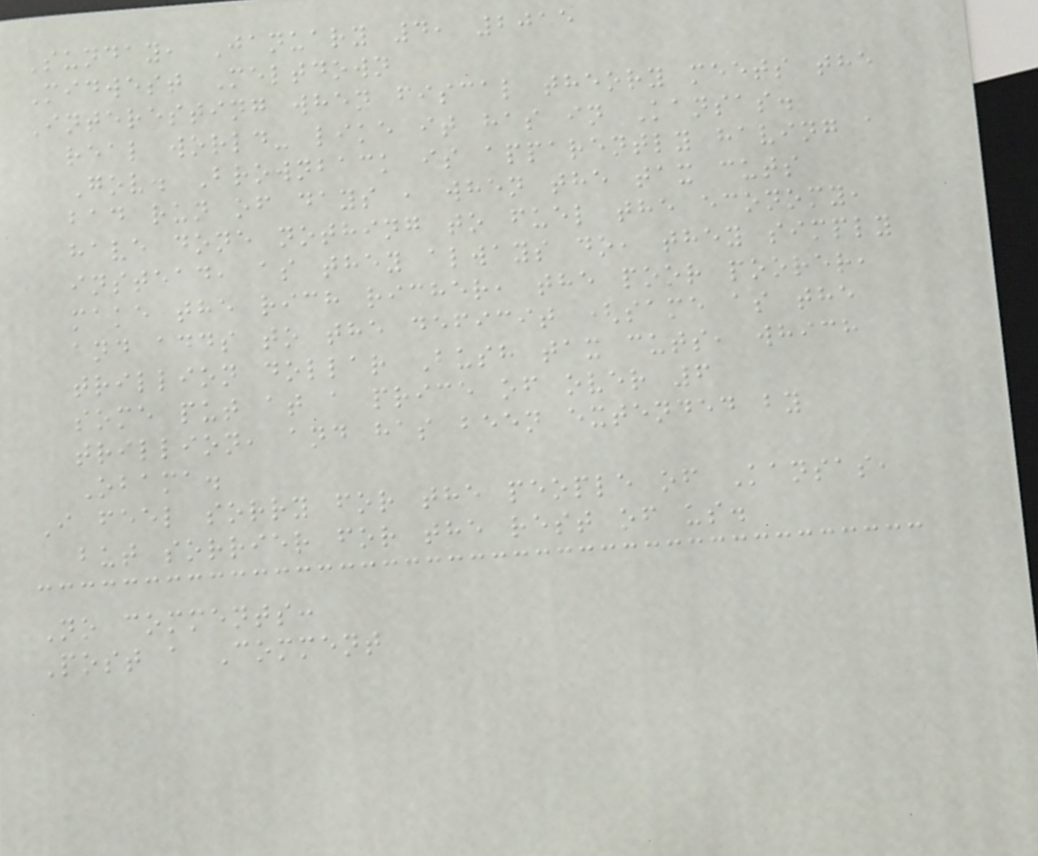Sunday, January 4, 2015
Midwest Meltdown
Interesting when fiscal theory meets the
real world- like it has in Kansas.
Gov. Brownback is apparently having a
bad run of days , when the tax cuts
have done nothing to fuel the economy,
instead, as they always do, they simply
make the rich richer, the poor poorer,
and adds to the deficit (same as the
trillion dollar Bush tax cuts, which
some put at a price of over 6
trillion, and has been extended by
Obama.
I feel sorry for the people of Kansas,
but sorrier for the rest of us.
No comments:
Post a Comment
